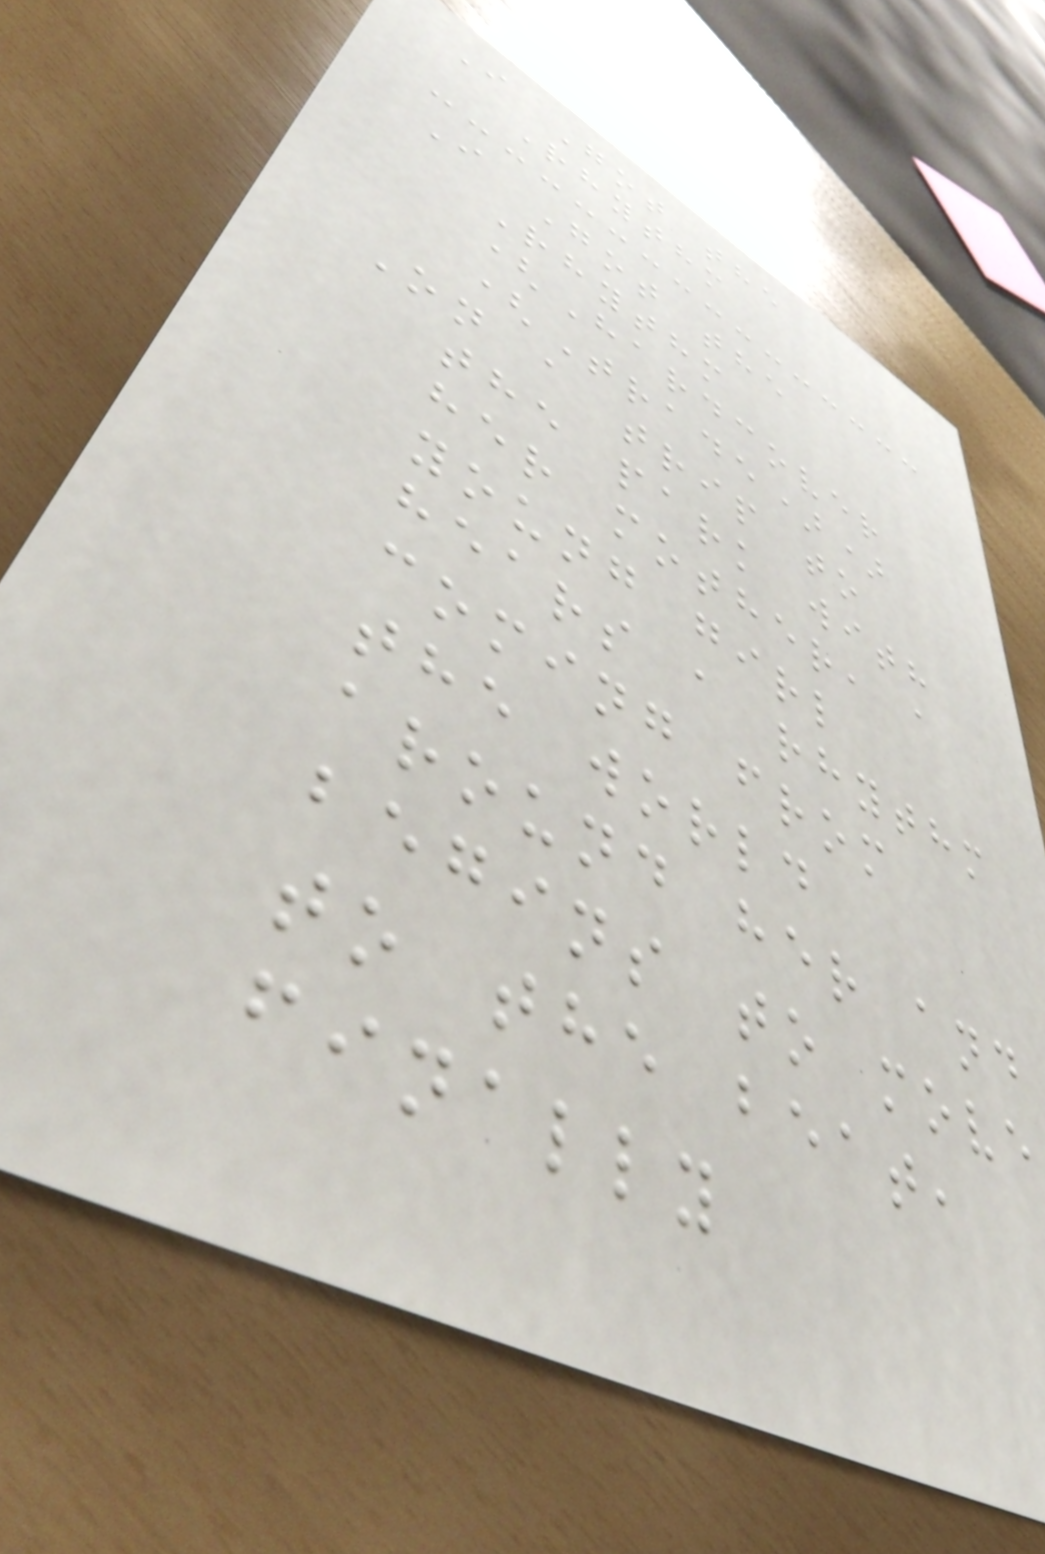I Got the
Rhythm
I Got the
Rhythm
(Hardcover
(Trade))
On a trip to
the park with
her mother, a
young girl
hears a rhythm
coming from
the world
around her and
begins to move
to the beat,
finally
